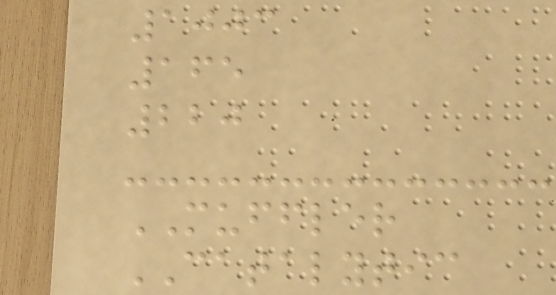1003
165
220
MUFFLER
CATALYTIC
